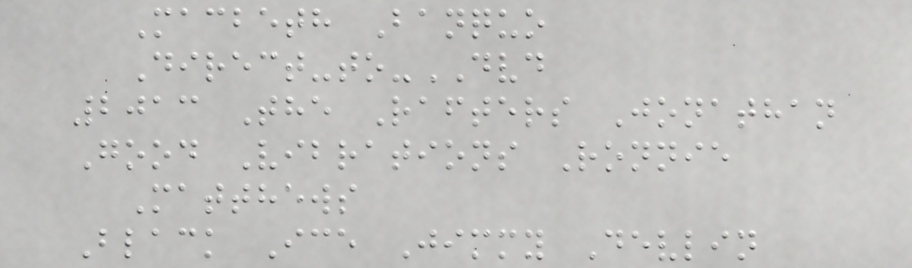Macbeth Banquo
Direct-to-DVD
2013 The Rafters Jonathan
Good Vibrations Ronnie
Matthews
Black Ice Jimmy Devlin
